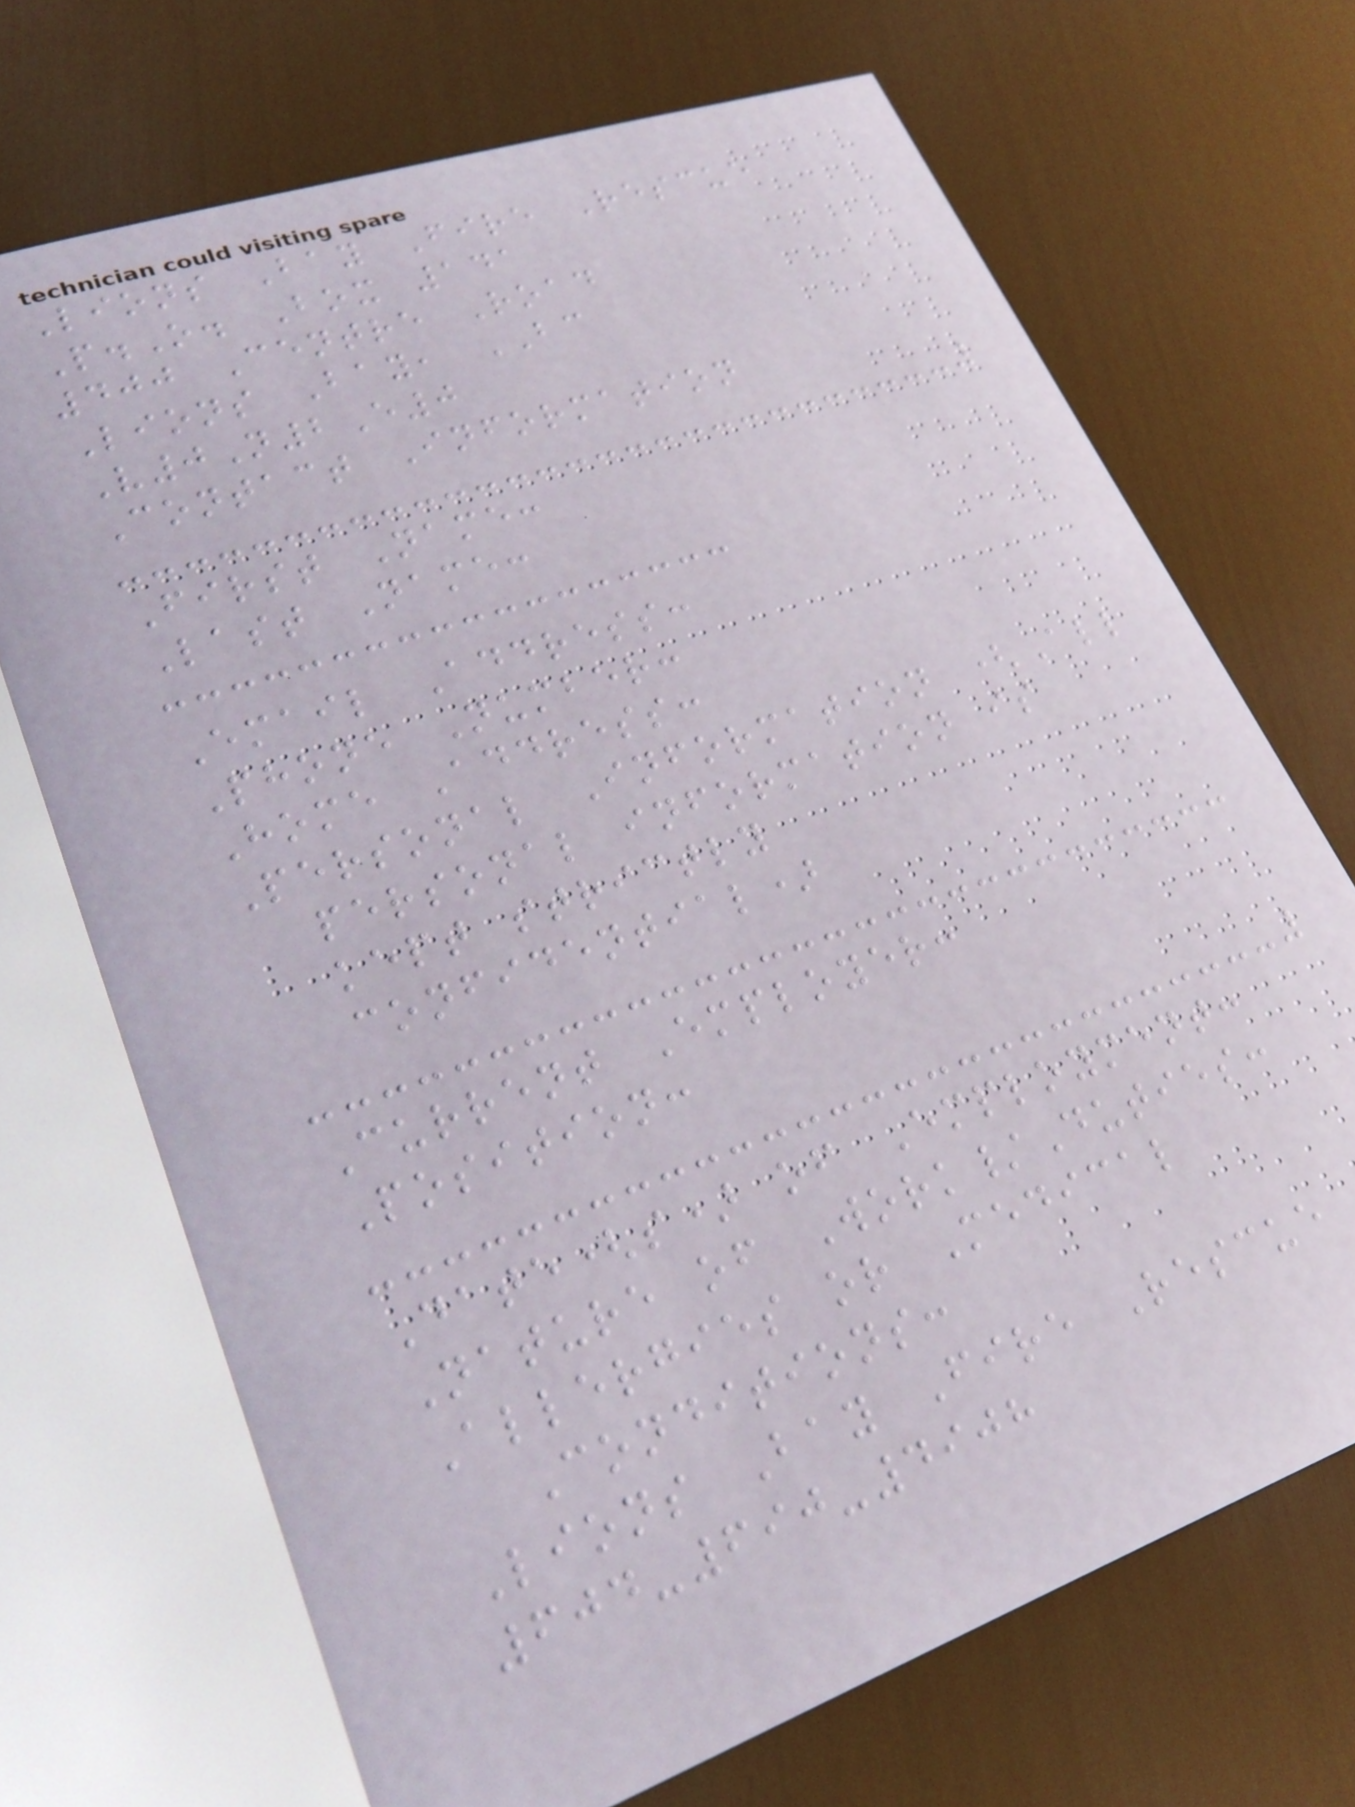Lions Bay Fire Rescue
P.O. Box 141
400 Centre Road
Lions Bay, BC
V0N2E0
Contact Information
First Name:
Last Name:
Email Address:
Phone Number:
Home Address:
Personal Information (All
personal information is
kept strictly
confidential)
Current Employer:
Position:
Date(s) of Employment:
Nature of Work/Duties:
Allergies or Medical
Conditions:
Lions Bay Fire Rescue
604-690-4908
